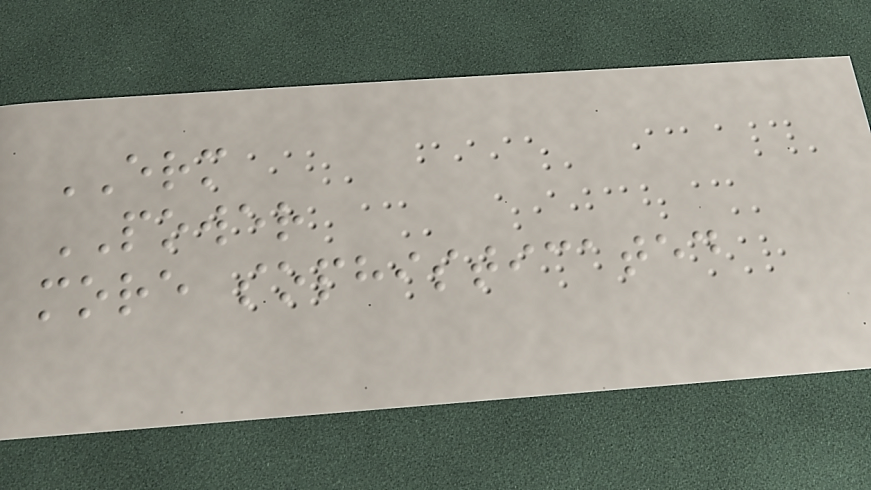ERM
POWER
more sophisticated
